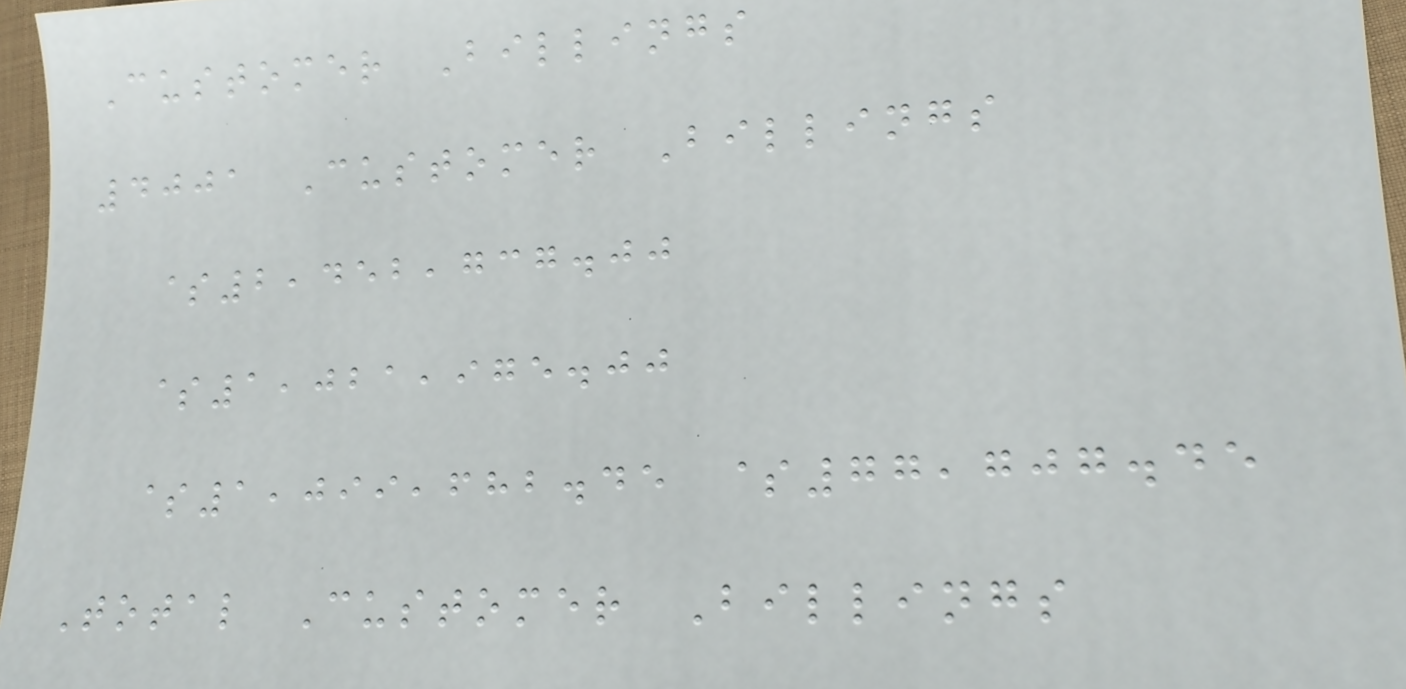Customer Billings
4001 Customer Billings
$2,452,737.00
$1,021,975.00
$1,099,682.45 $77,707.45
Total Customer Billings
